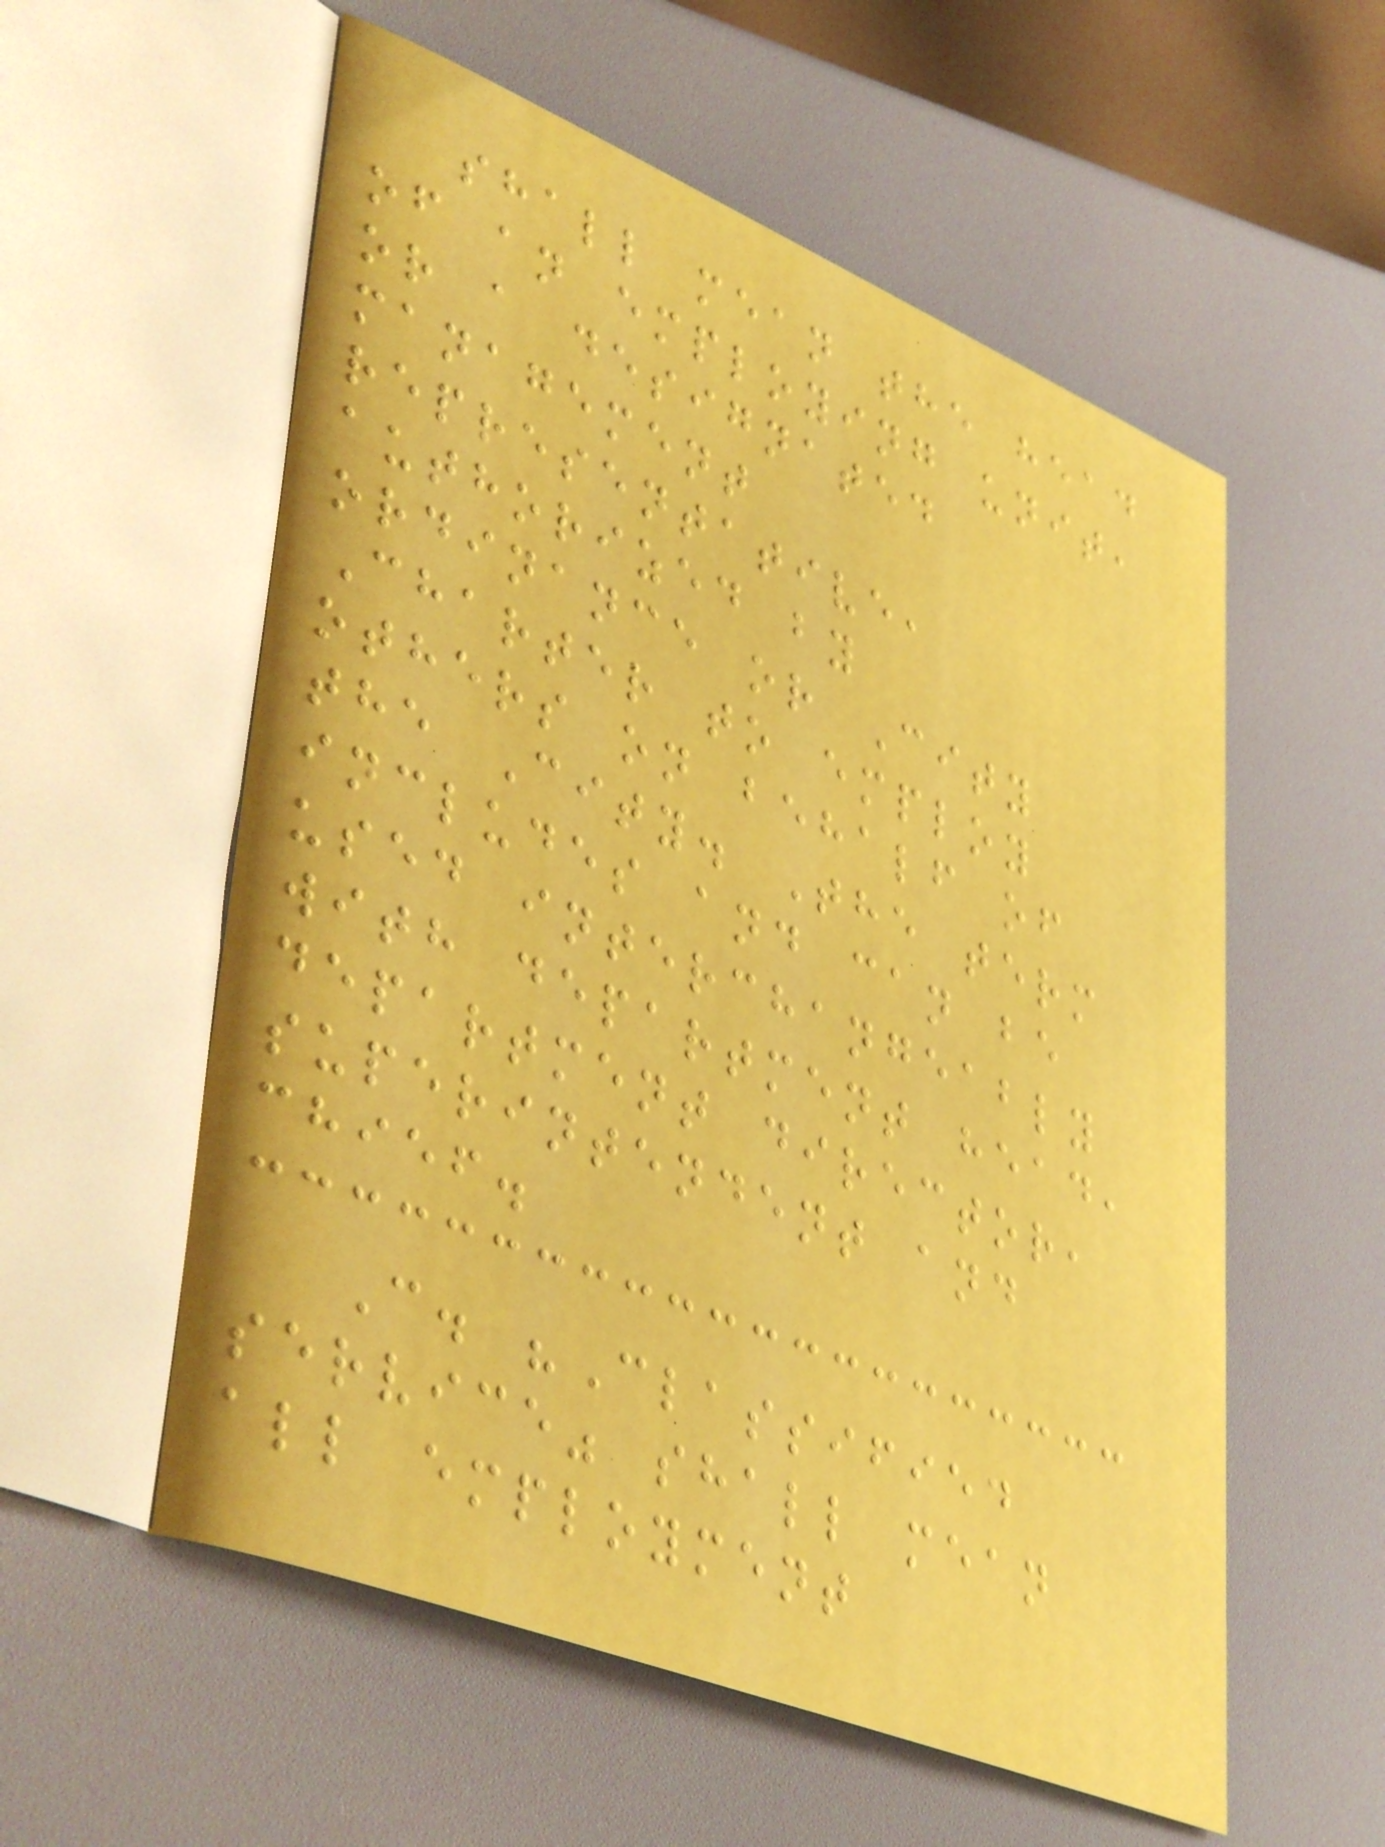shall mean the head
of an employing unit,
or a designated
management
representative,
authorized by
ordinance or City
Charter to employ
others on behalf of
the City. The term
includes and can be
used interchangeably
with department head,
department director,
superintendent and
chief.
C. "Classified
service" shall mean
all employment
